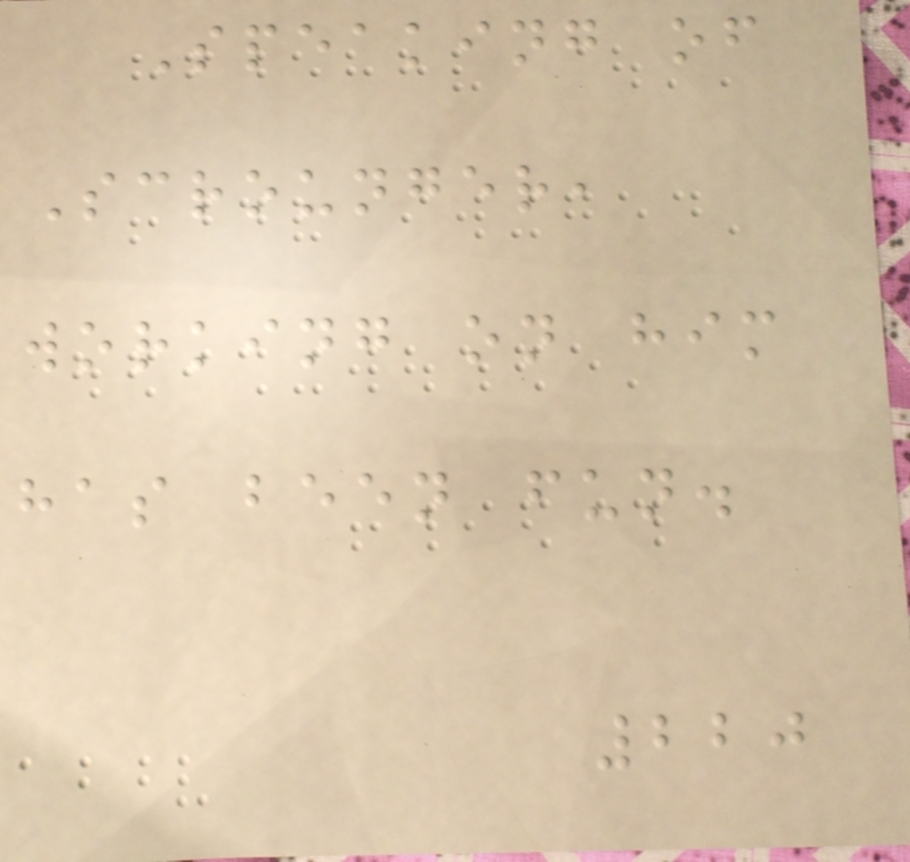Speaking of
Scrounger,
working on him
has been fun.
220
